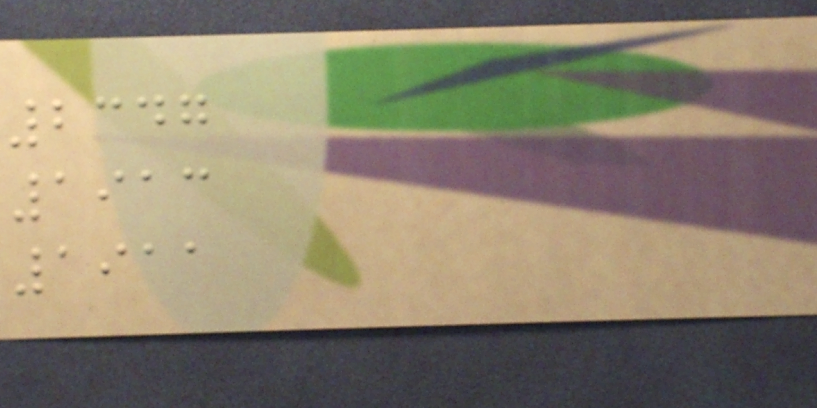2347
1913
1911
